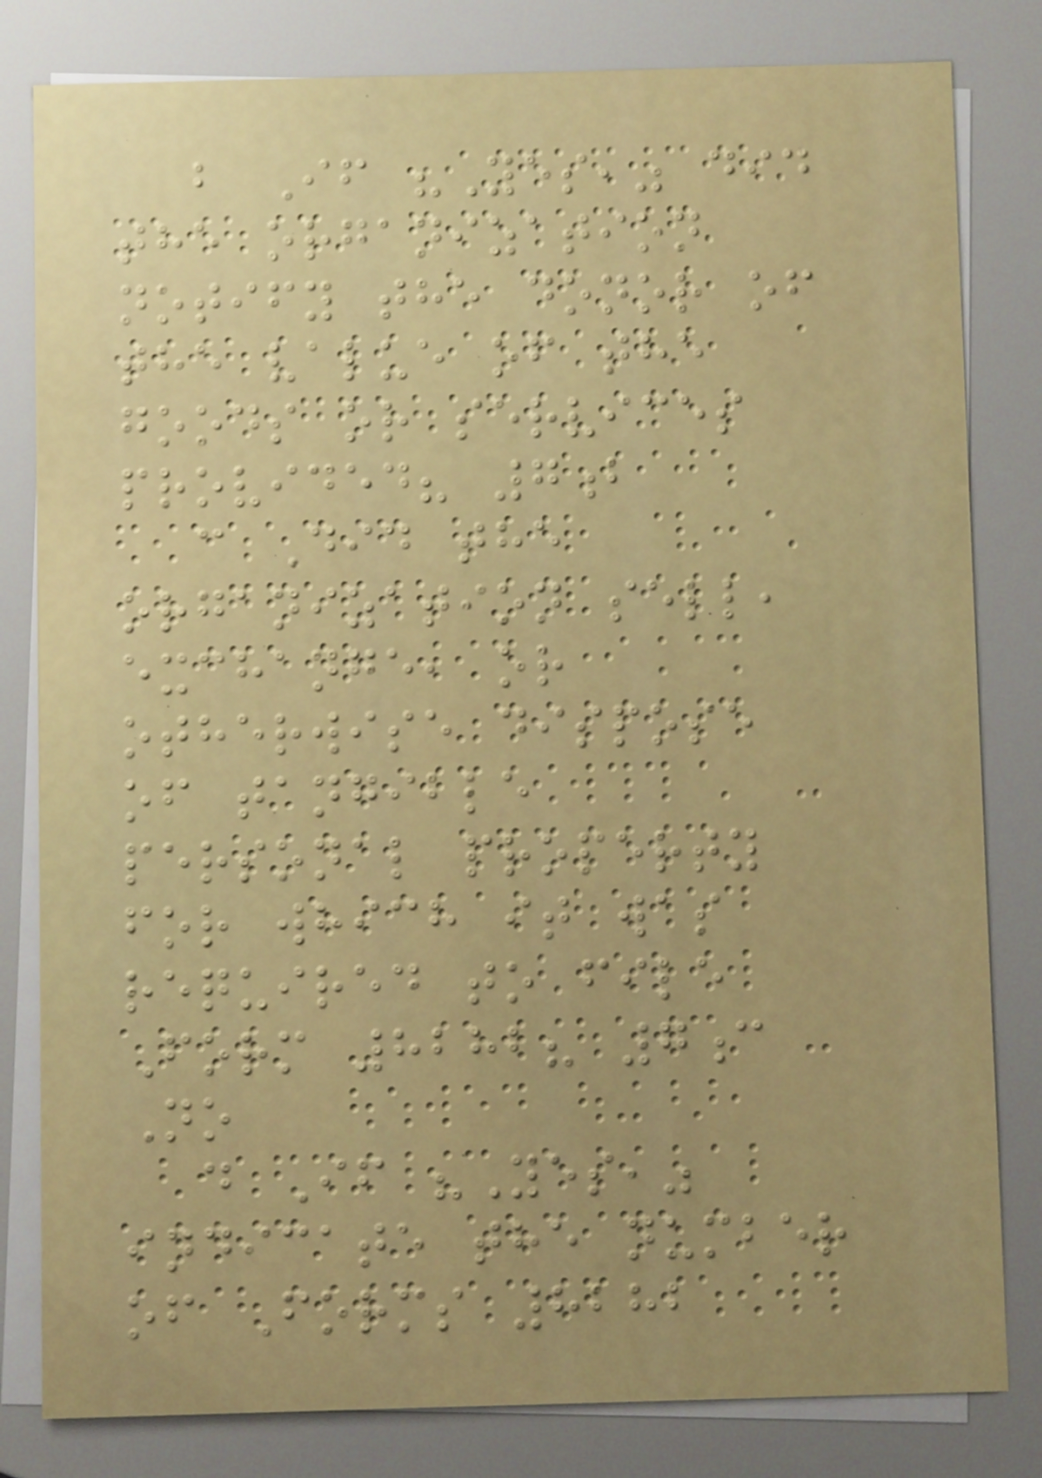b If "Yes," did
the organization
notify the donor of
the value of the
goods or services
provided? 7b
c Did the
organization sell,
exchange, or
otherwise dispose
of tangible
personal property
for which it was
required to file
Form 8282? 7c
No
d If "Yes,"
indicate the number
of Forms 8282
